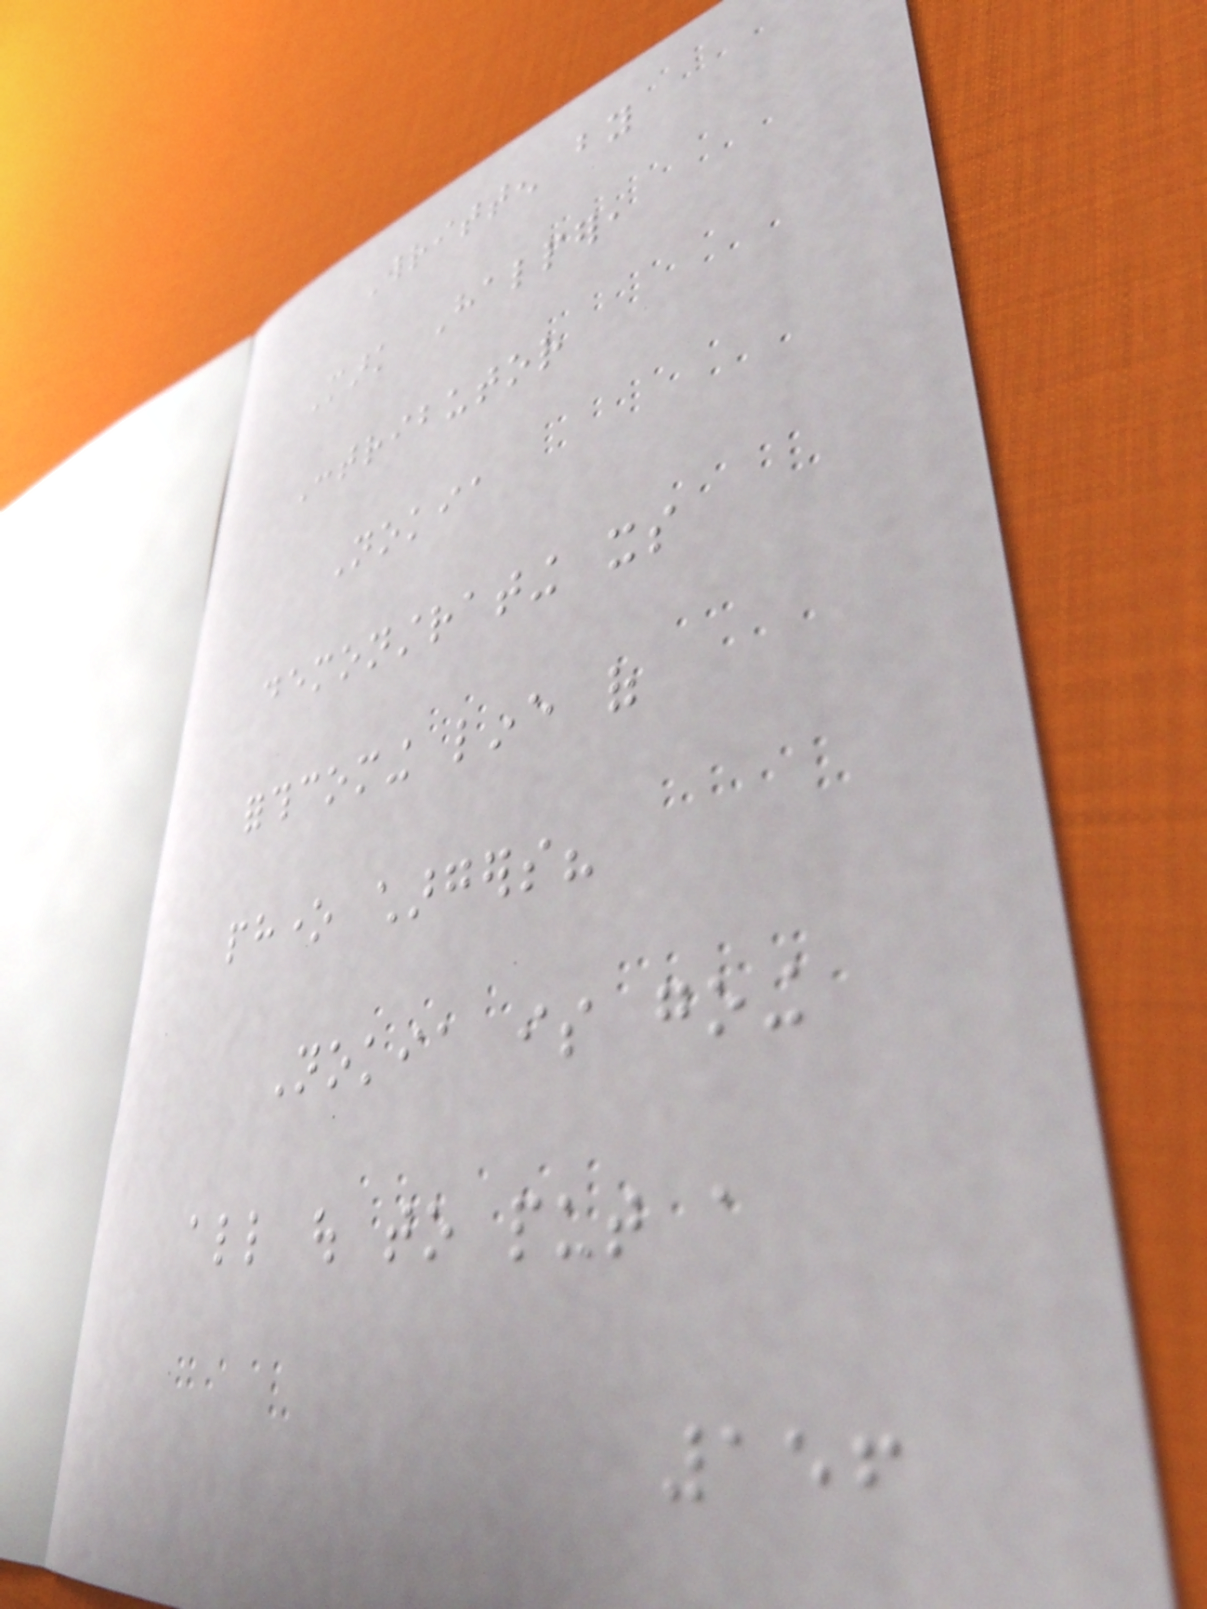Written by
Mark Halper,
Contributor
Nokia
demonstrating its
forthcoming line of
phone chargers?
Nokia is going
all out to put a
156
